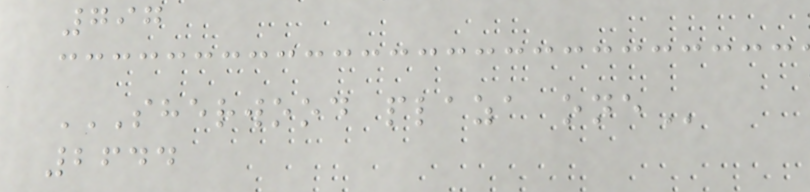797
SHERWOOD PLAZA ONE
2644
